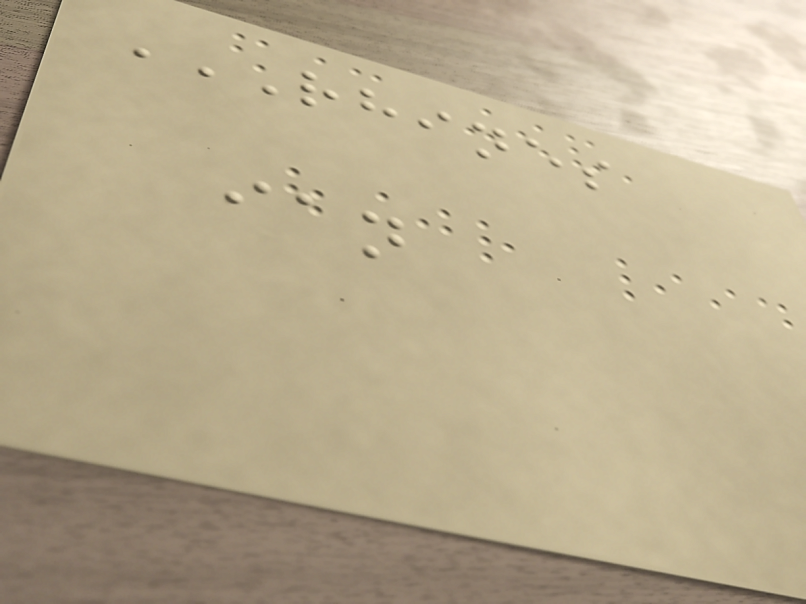RHINES
IAN
